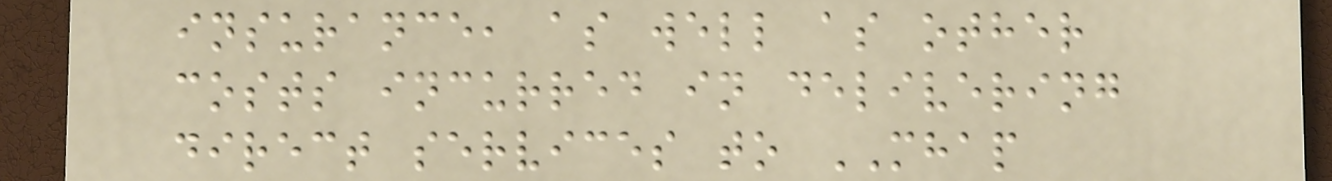insurance, as well as other
costs incurred in delivering
direct services to MHAP
